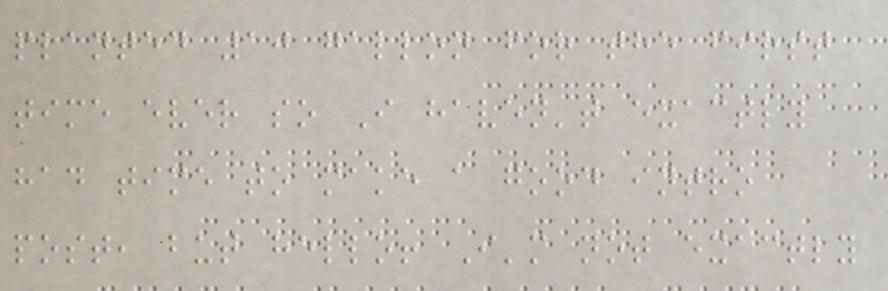planted 10 gallon for the first
time ever so I haven't exactly
had time to make a good intro
post, but hello! I'm not exactly
